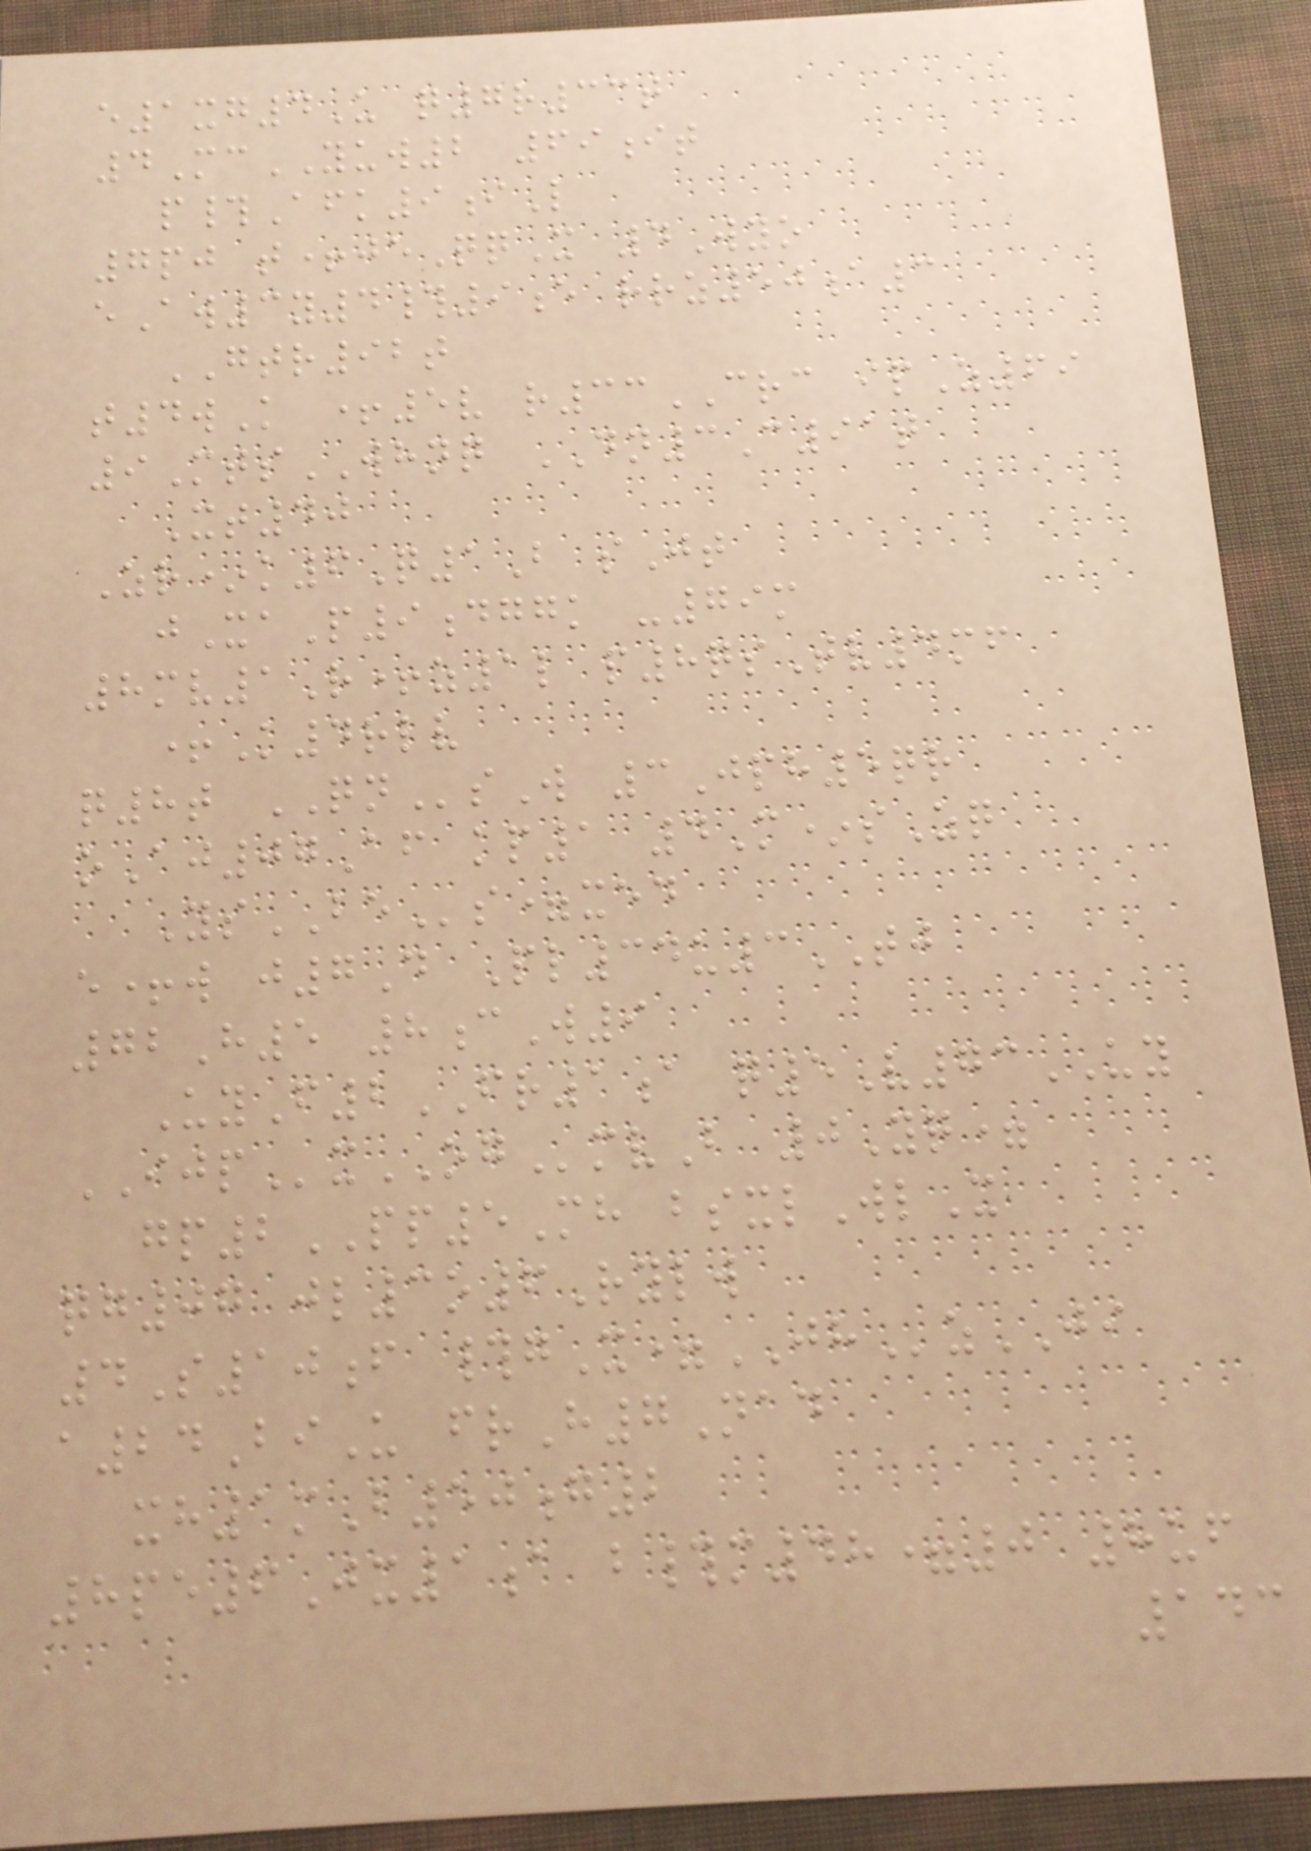e1xg4U q7r33t
4McYUW2 69it
p#Afk9iL
7pj t+jeQqX 4Wyo
eAw3y4#9e rrz50a3
GTR92t
t4wK +5v r33CRC ipZ69
9MtsWHNQ DN3C91t
Xt40
Zr*k6Q1B sJt
jXaP9dggk -79m
8mv1R+z1l p8qsTv4mf
+K4rlv
q8t QNsW 3Jph5qr
oAj07Af kp1 4M*sZq
YsBEs=xed
e+w j7D Pl34u3TJ
72H5 8cW9
UyF2FR1a q5V73UY
IJPxOGmvB 0Yq=
gp2PP5Mh bsxlWlX
qg07 jl3o6Rylw
4S10f #gX=JHzJI
a24BiU frH7Nad
xh1mB50g2
8pe6Jx1a b#m48=0 8uf
143
